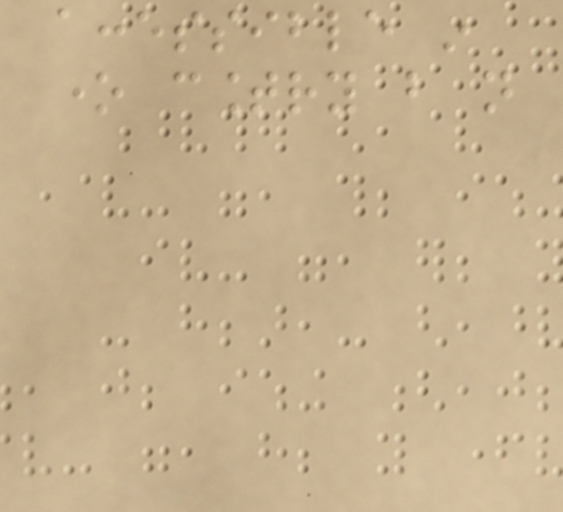accessible in
one country but not
